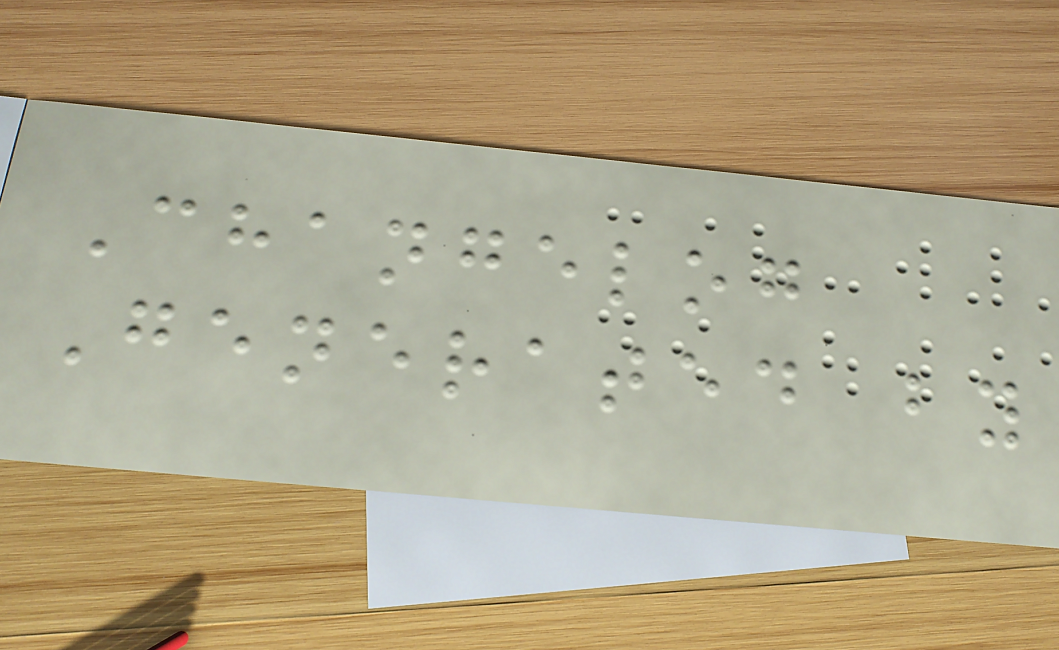Changelog
Generated by
